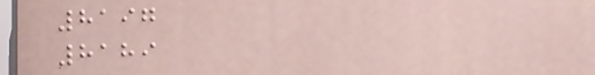8197
8189
